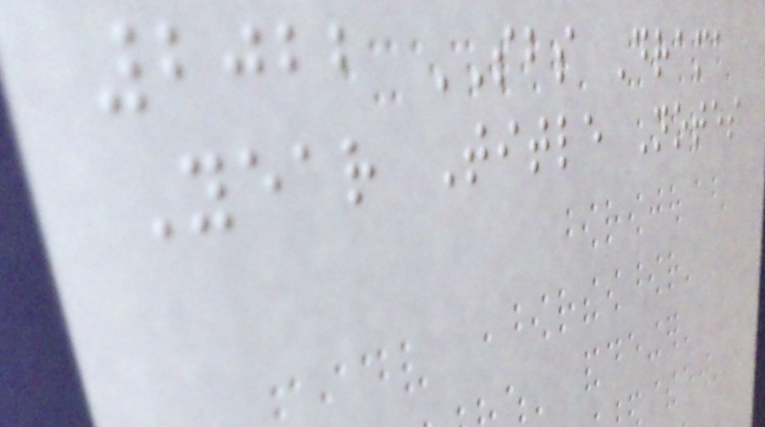2022 SBS Drama
Year Title Notes
